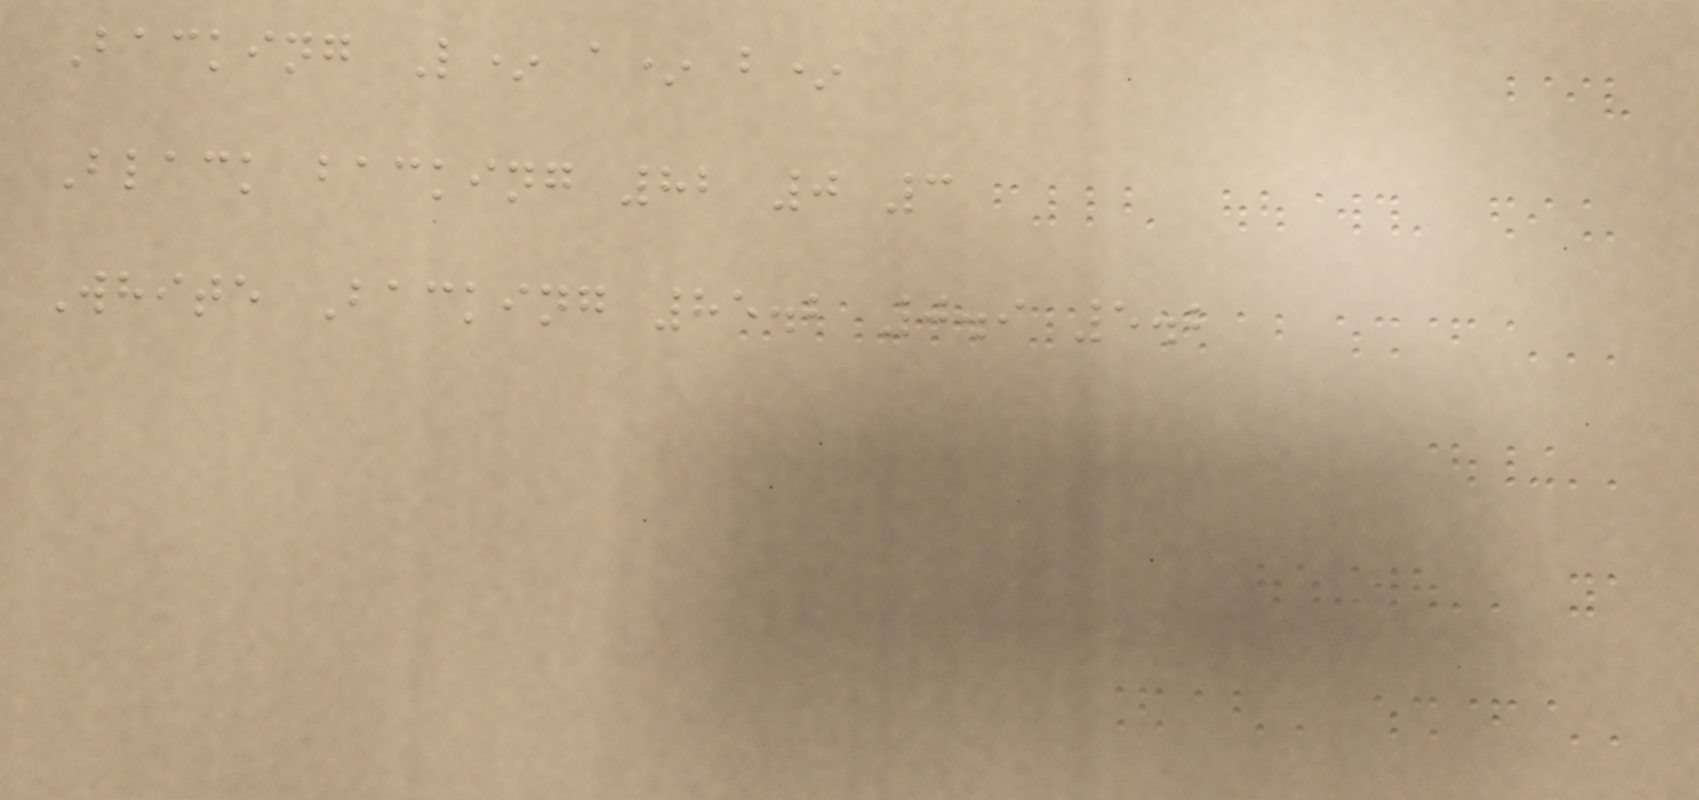Backing L* a* b*
Black backing 82 0 3
White Backing 85.2 0.9 5.2
